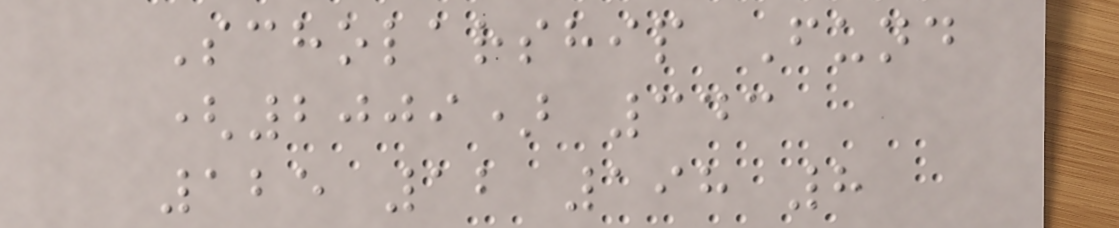Scholarship Fund
(2009) 343
125 12 198 8
